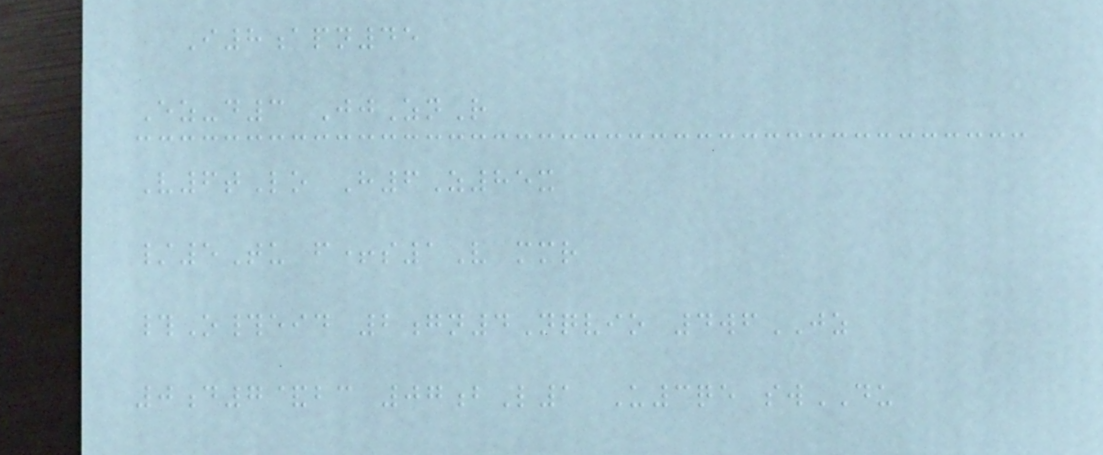I8apn45
Ez-d3 JjZnR
V6tLo H6Z85x
/5Tu f+s1V mmr
#O#eid 2gn4Nqvio 4wfJZ
0d7&bc 07bL1 U3qe swDU
